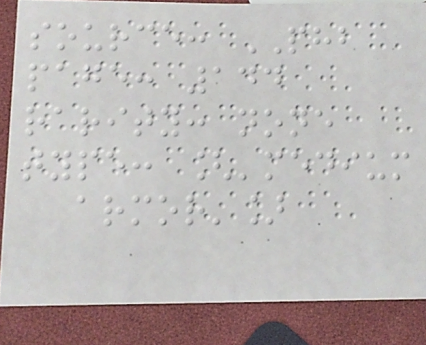source: PHB
page: 144
rarity: none
type: ['medium
armor']
